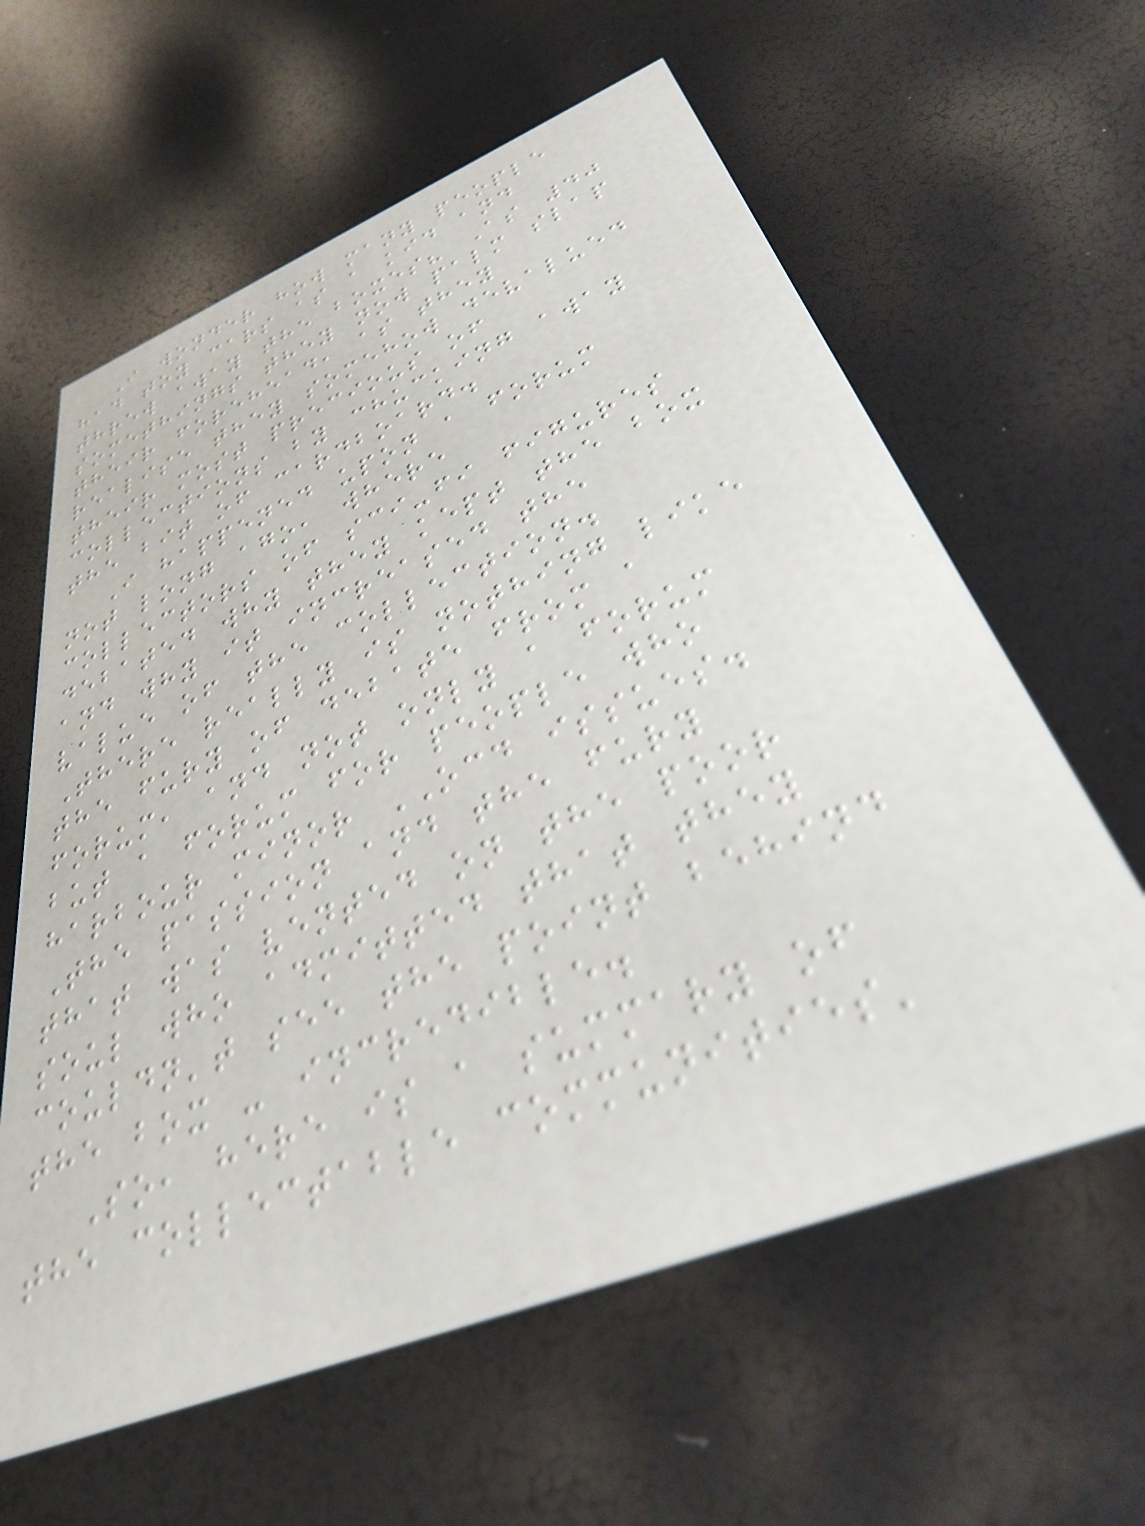I wonder how many people
had toy cars as a kid and
threw away the boxes? As 40
somethings they now palm slap
their forehead, as they
realise they somehow devalued
their most precious of
collections by chucking away
the bit of cardboard.
I happened upon a forum
not long ago, where
collectors of sci-fi figures
debated why they kept the box
and why it increased the
value of the collection.
There really is nothing like
the fury of debate from a
forum, and not only a forum
but a forum for people who
harbour minor OCD issues.
The passion and the fury
that was vented on the poor
soul who admitted that they
couldn't see the point behind
the box - incredible.
So, here is a summary of
the collectable communities'
